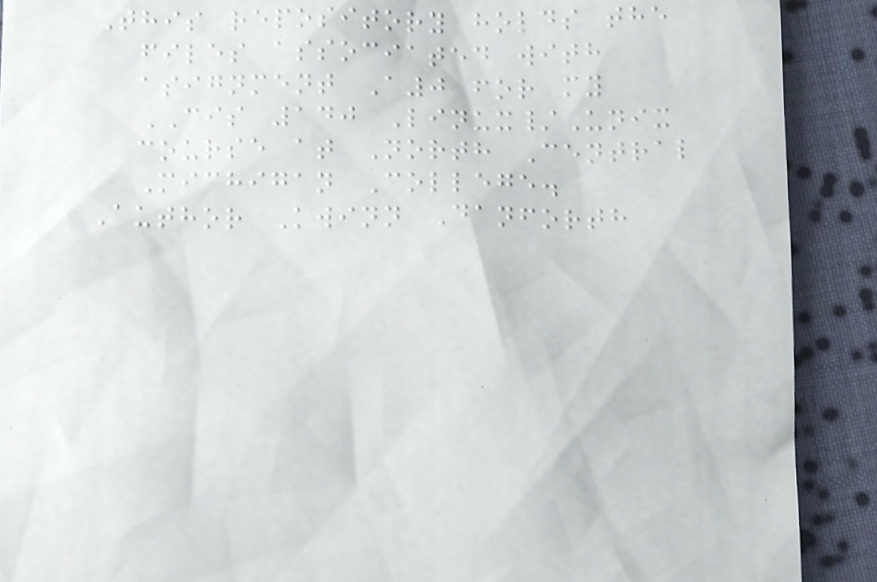This repository holds the
files associated with
asignment A0 for my
CIS 140 Linux/Unix
course at North Central
Michigan College.
Author Kwinn Danforth
